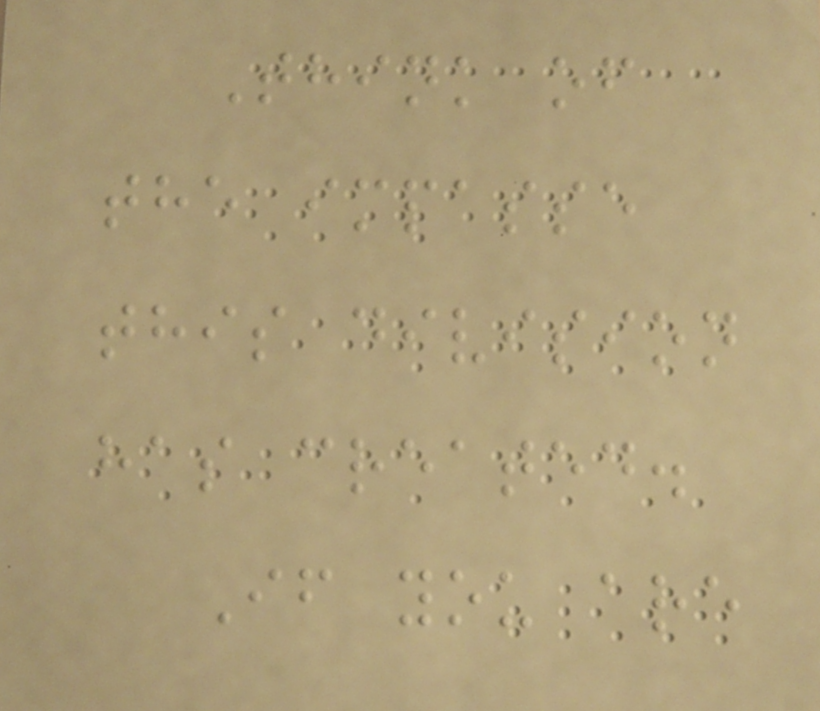Think of
the impasse
this division
has created.
If you are
